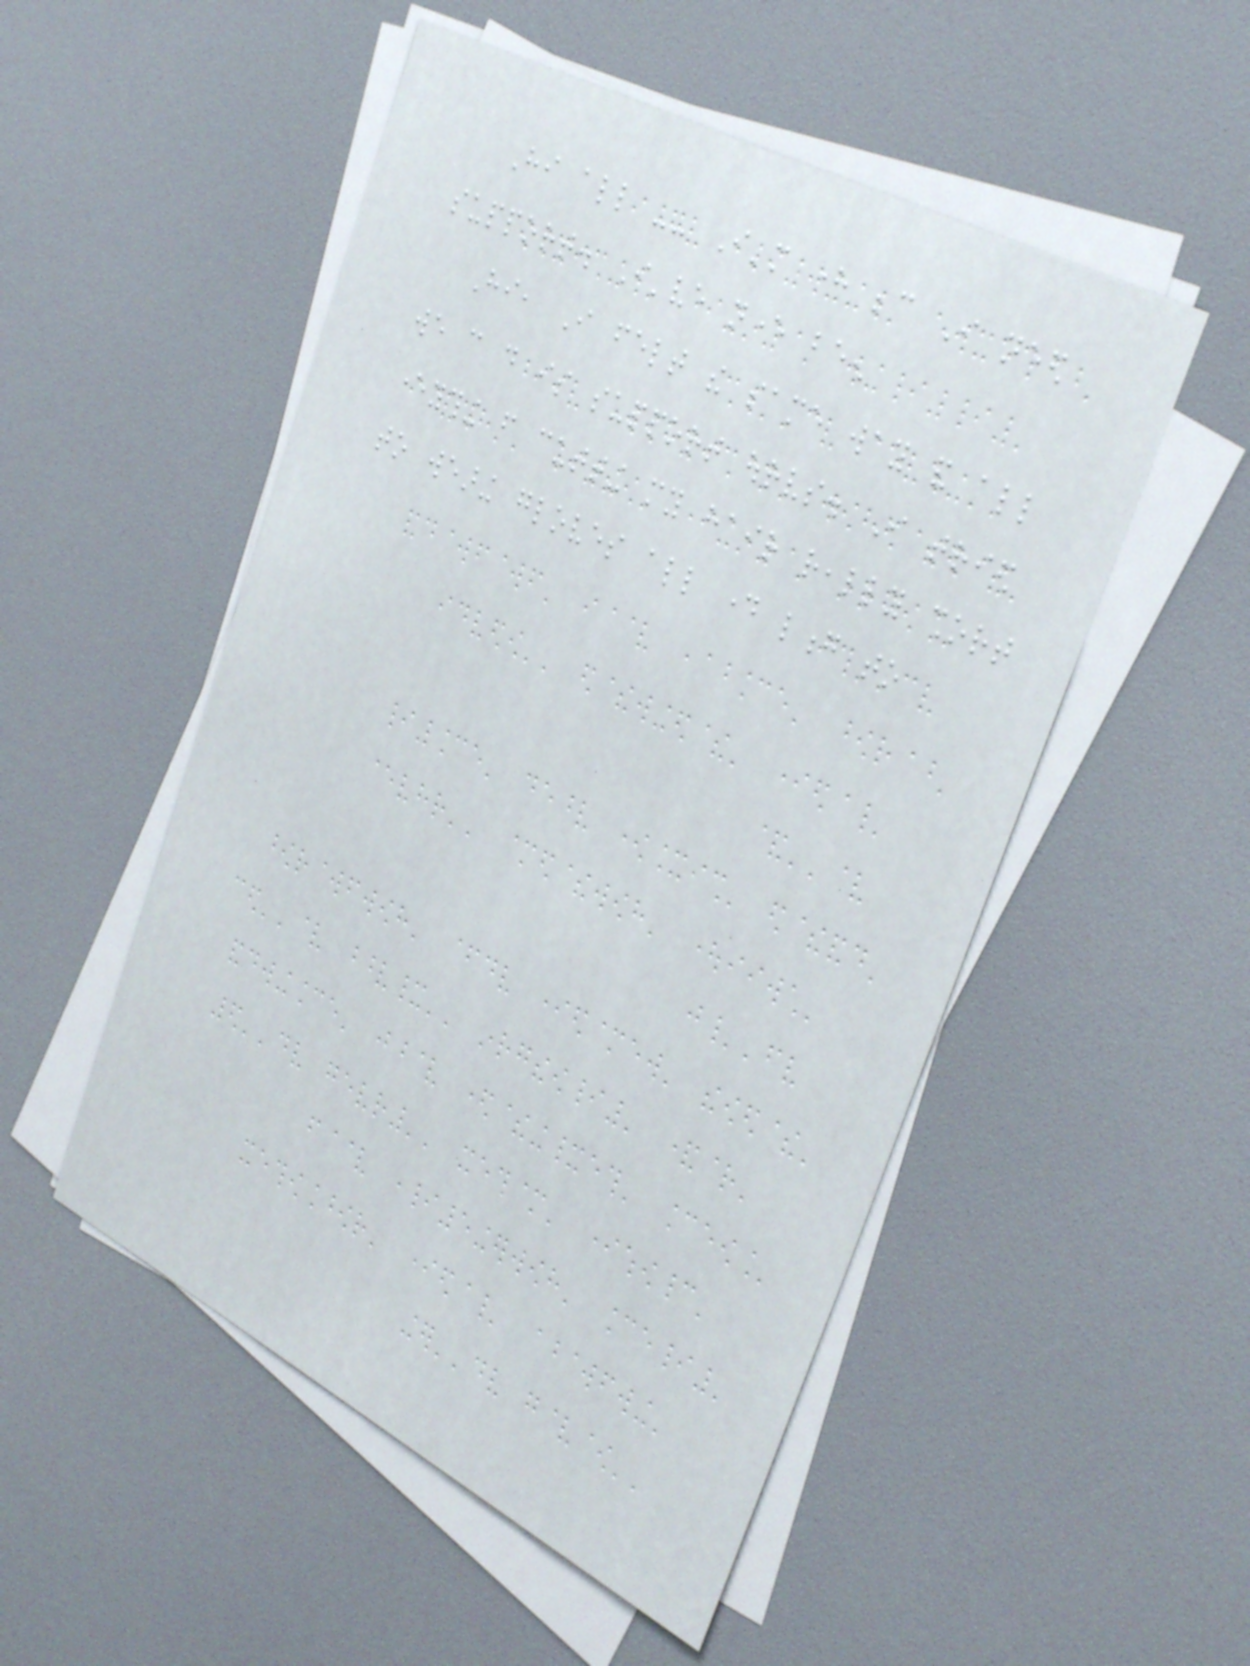Hi all -- I'm here because I need
support. I've never been
Hi, I felt the same way and all
we can do is support ourselves. I tried
everything from cutting my hair really short
to wearing gloves all day long to
